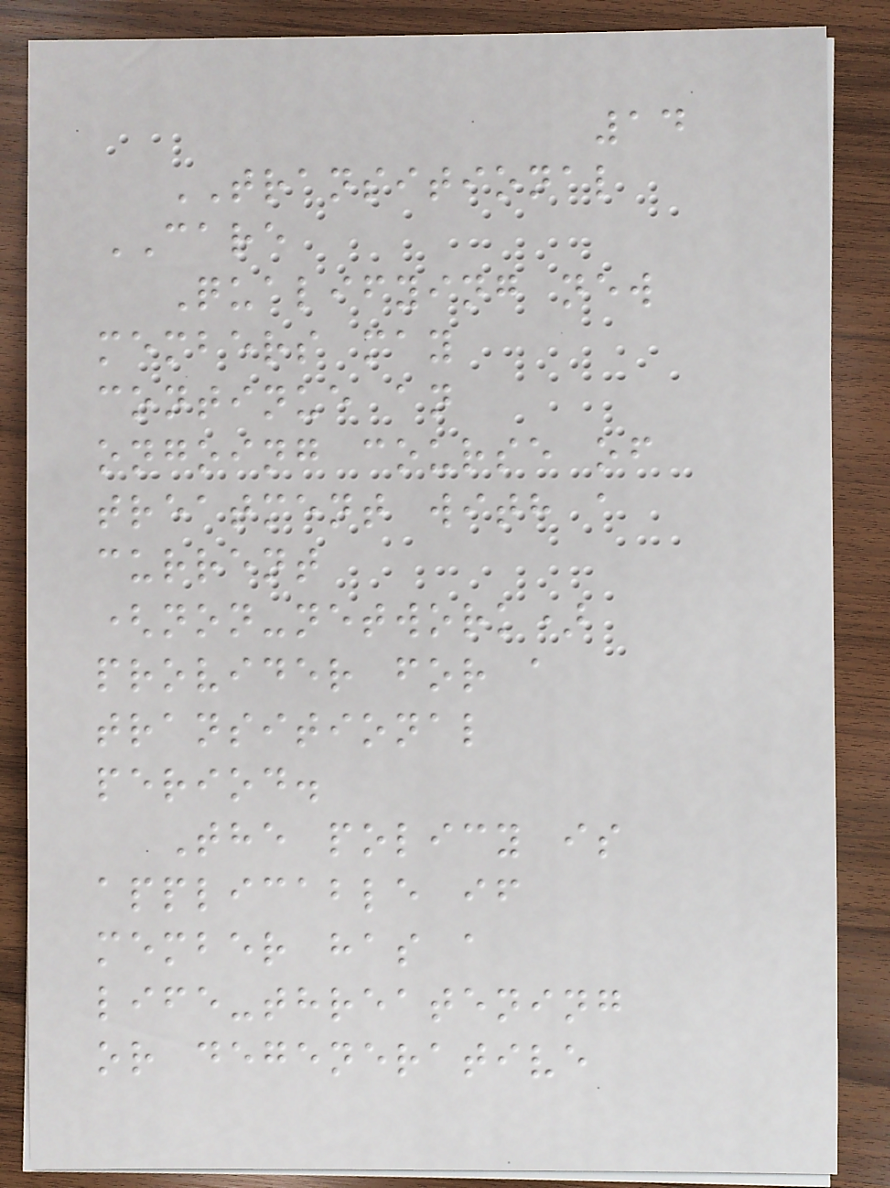14
TRANSITIONAL
CARE
Qualifying new
members may
continue an
ongoing course of
treatment with a
current
(non-network)
provider for a
transitional
period.
The policy is
applicable if
member has a
life-threatening
or degenerative
